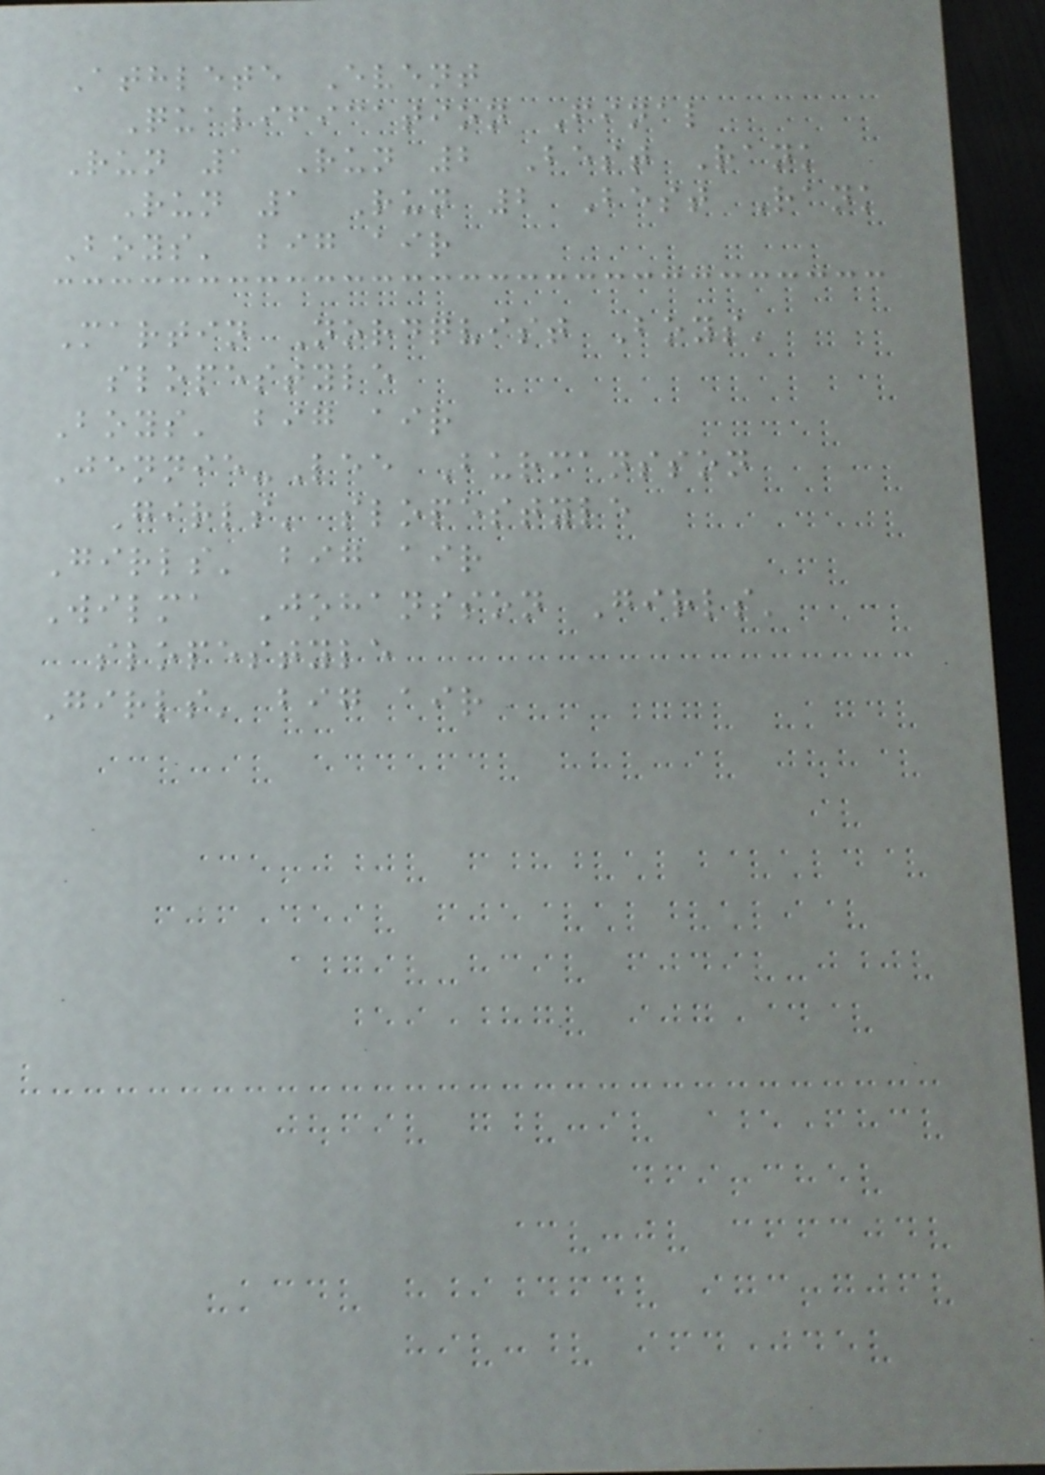Athlete Event
Qualification Final
Run 1 Run 2 Best Rank
Run 1 Run 2 Best Rank
Boys' big air
Martin Nordqvist Boys'
slopestyle
Boys' big air
Jennie-Lee Burmansson
Girls' slopestyle
Girls' big air
Wilma Johansson Girls'
slopestyle
Girls' big air
